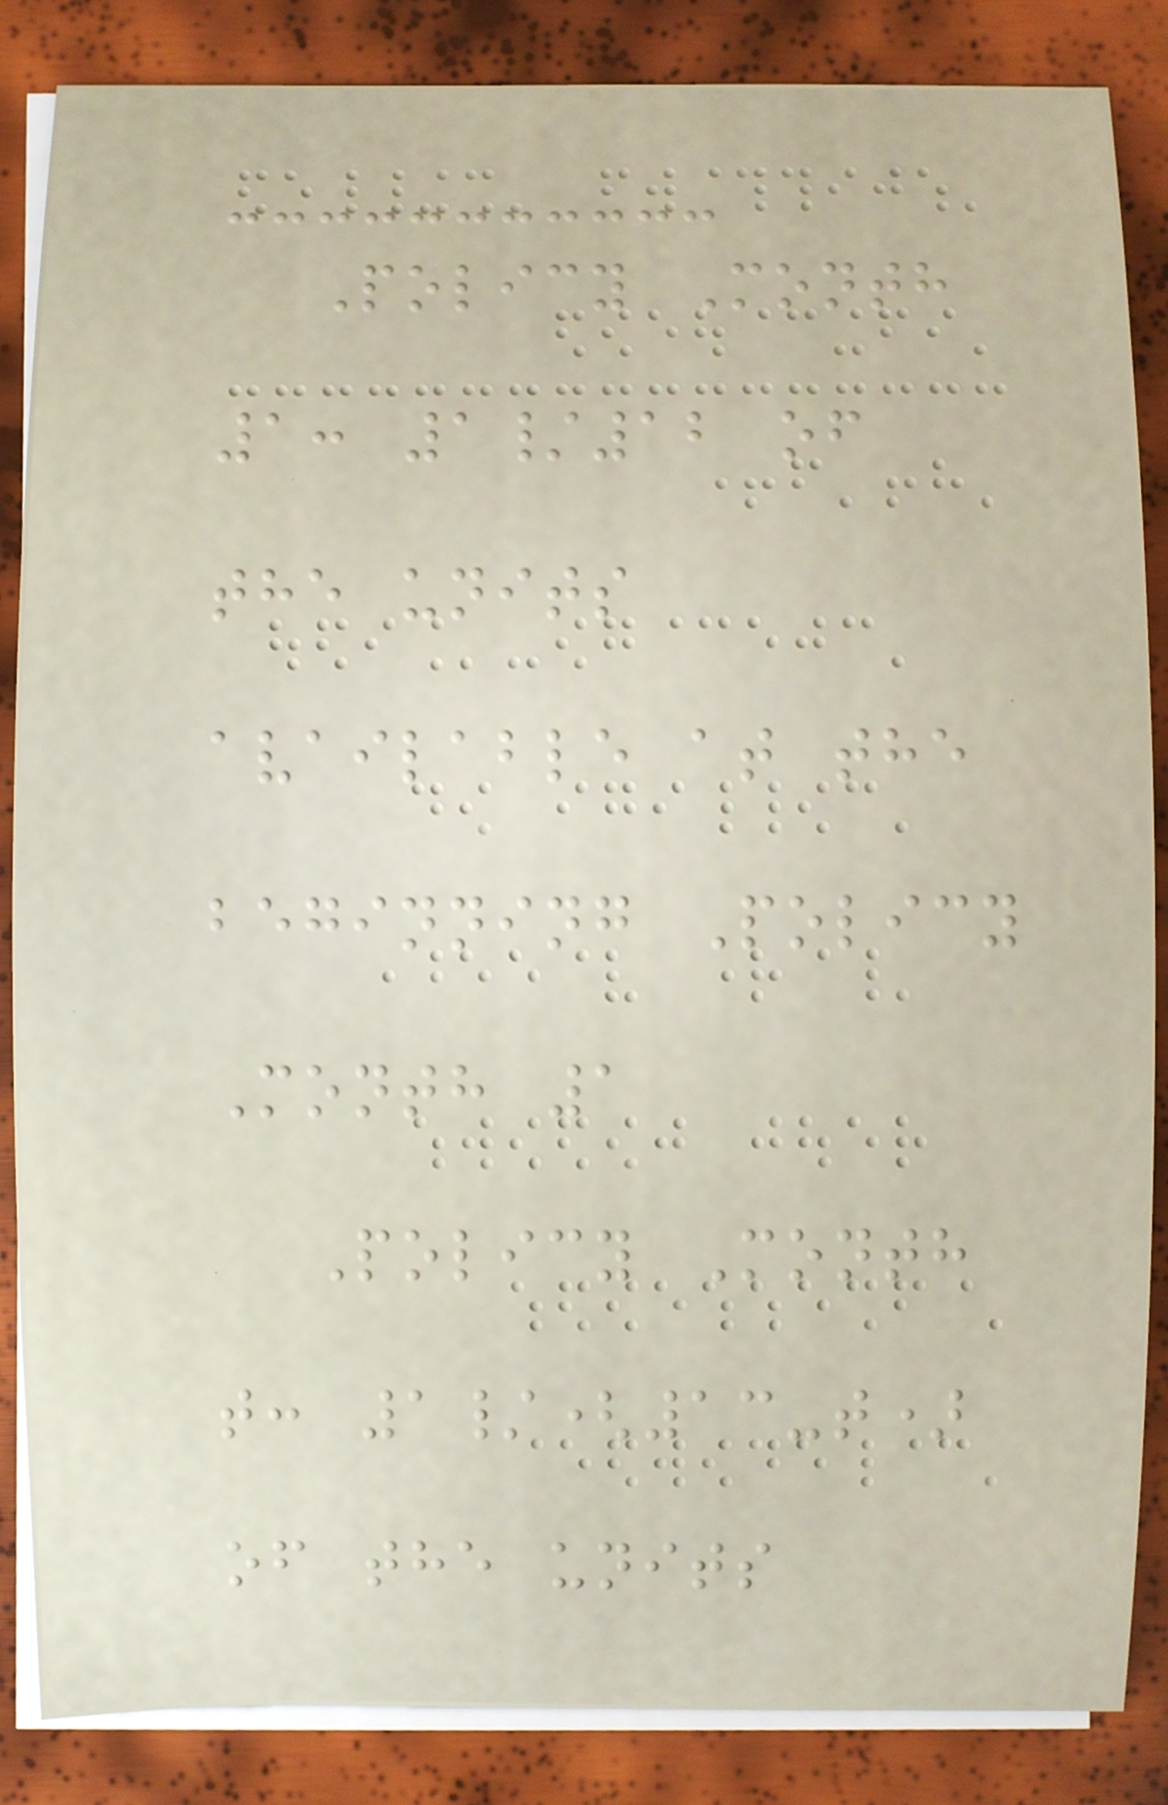Policy Month
1: 1/12 of
the units
available at the
beginning Policy
Month 1
Policy Month
t: 1/(13-t)
of the units
